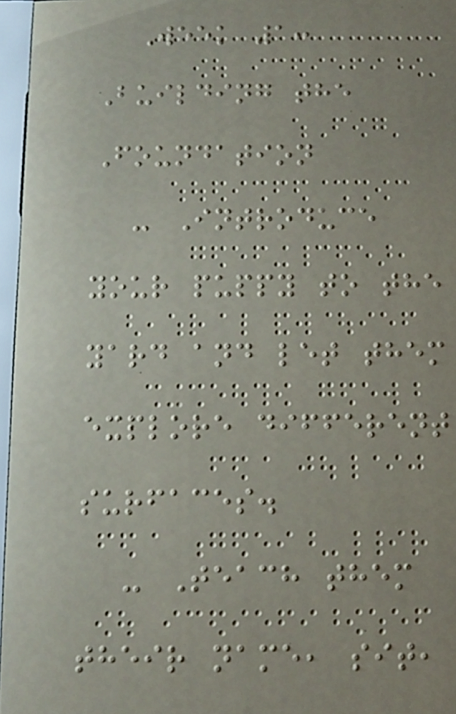Week 1:
Building the
Foundation
- Introduce
your puppy to the
yard and let them
explore different
surfaces.
- Teach them
their name, sit,
